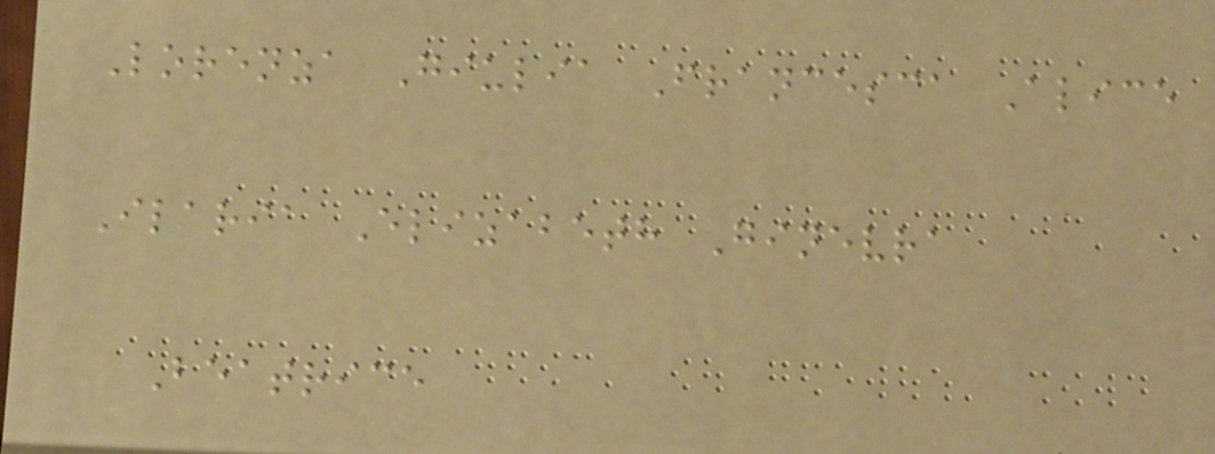Lorenza Giulia Francesca Alice
Ilaria Elizabeth Ginevra
Beatrice
